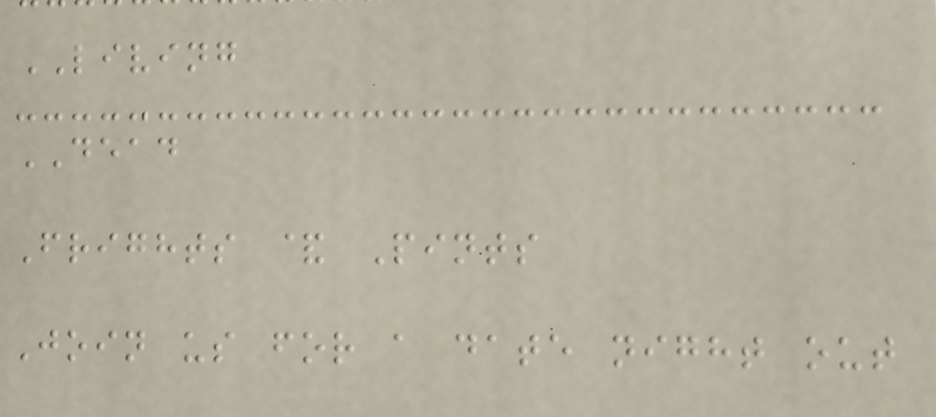LIVING
DEAD
Frights & Pints
Join us for a date night out
